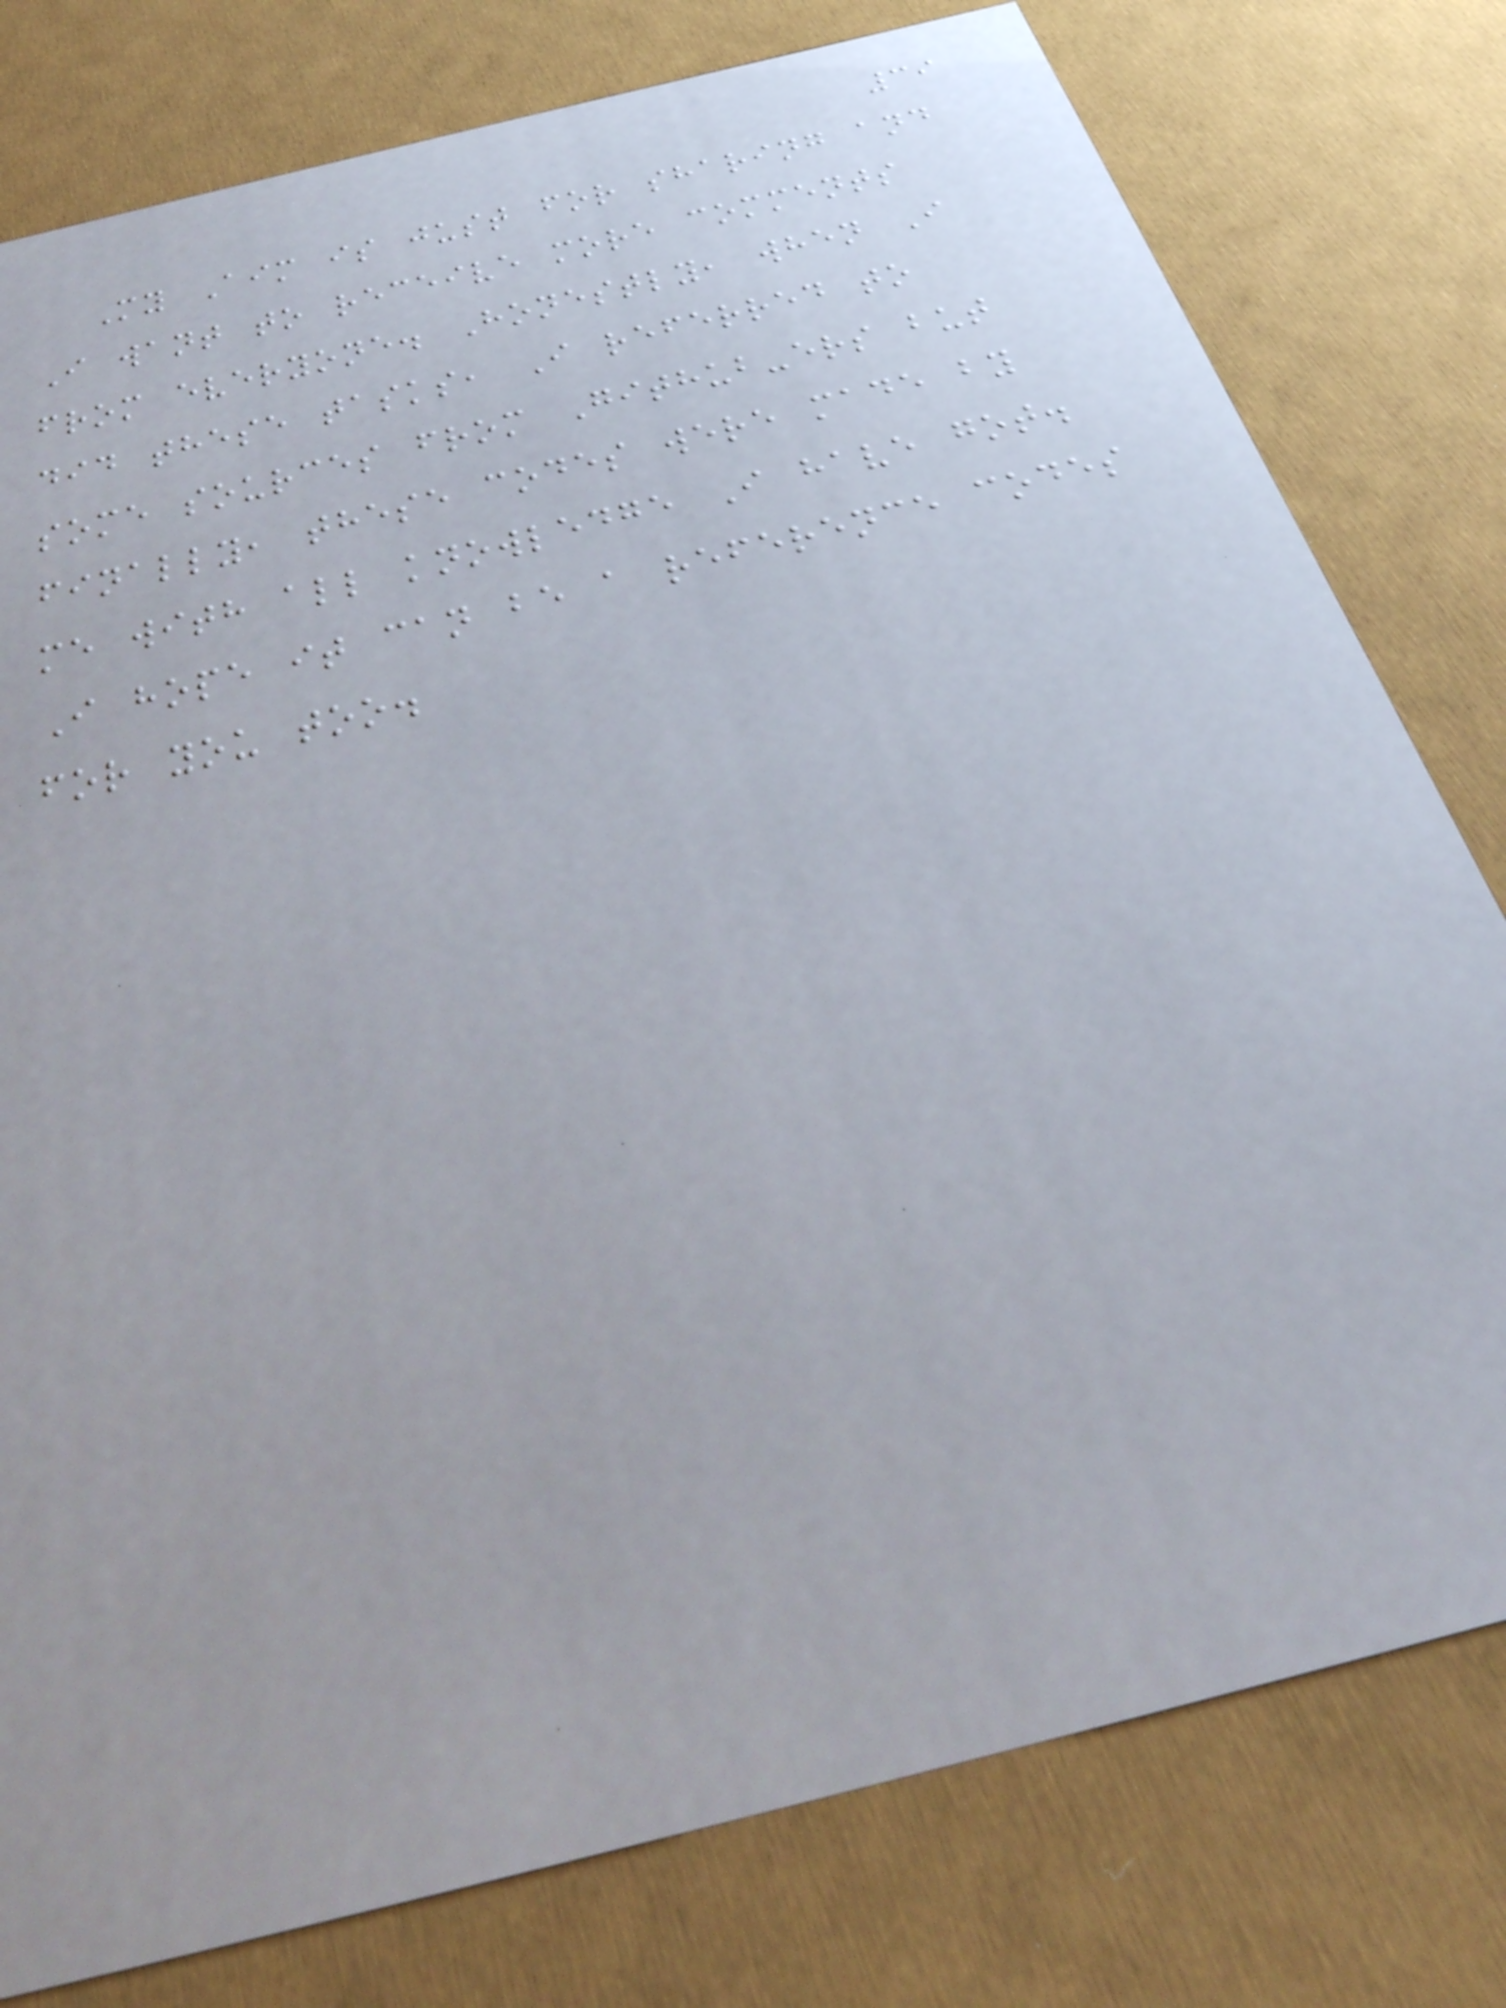39
My Aim is just for sharing and
I want to receive more comments
from everyone. Honestly, when I
did these tasks, I referred to
some sources from Github-ers but
finally, these codes were made by
me with all knowledge I have got.
I hope it can be a reference codes
for you too.
